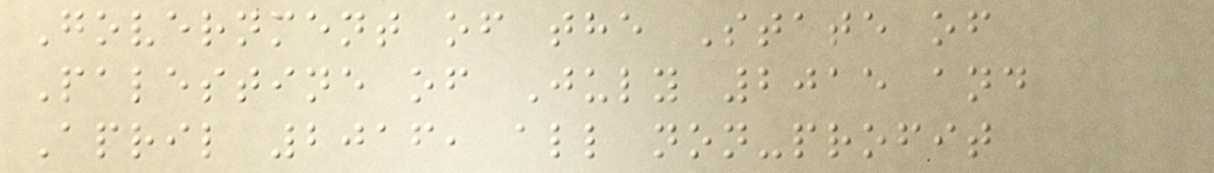Government of the State of
Palestine of July 2015 and
April 2016, all non-profit
